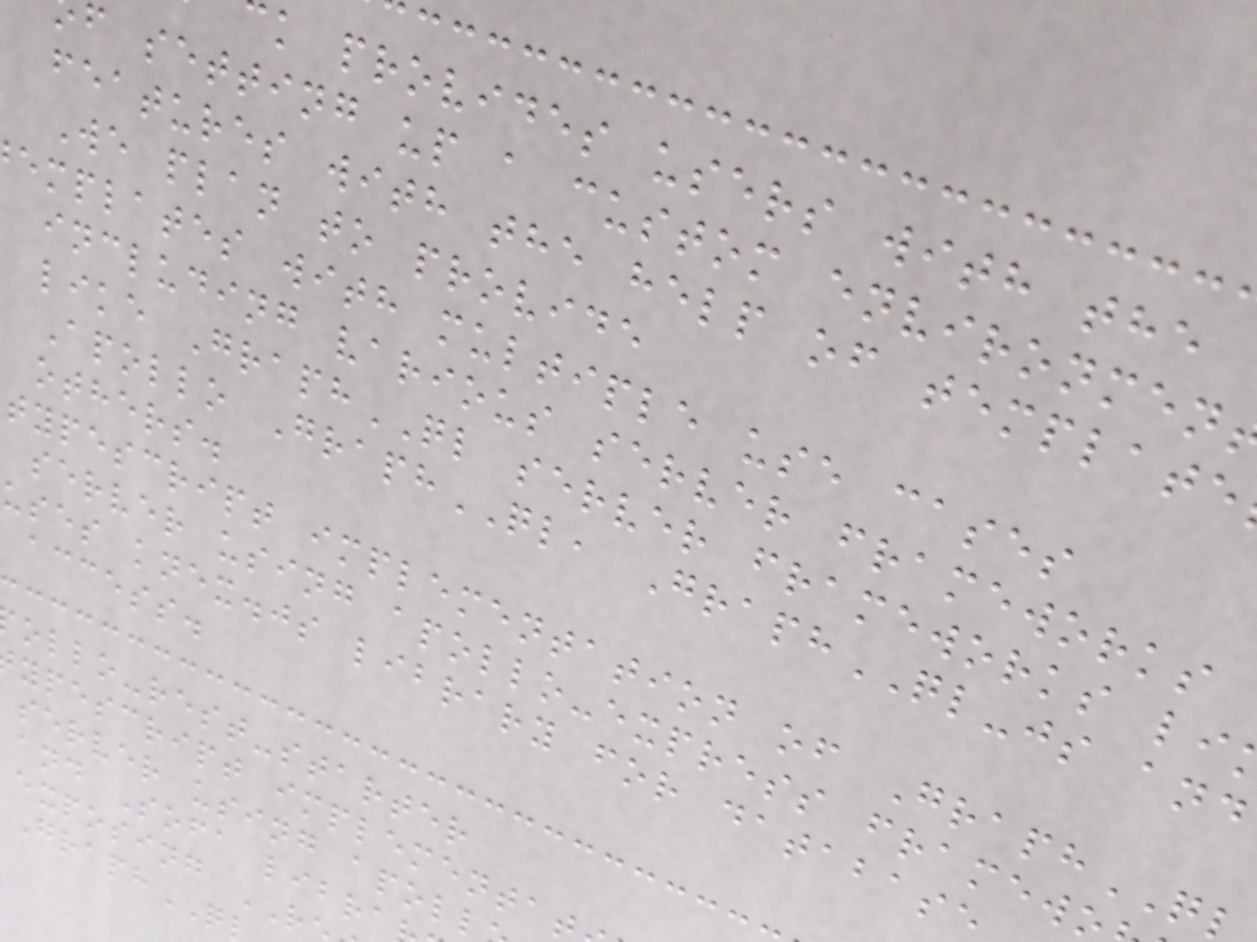k provides users with the
f setting up a custom environmen
features with the help of template
We plan to provide
emplates with multiple use cases
including various server frameworks
like GraphQL server frameworks li
Apollo GraphQL, GraphQL-js and
others.
typescript implementation of Graph
server using apollo-express framew
uses knex.js library for database
access.
ollo-rest-starter
ypescript implementa
server using apoll
and Sofa libra
exposing
